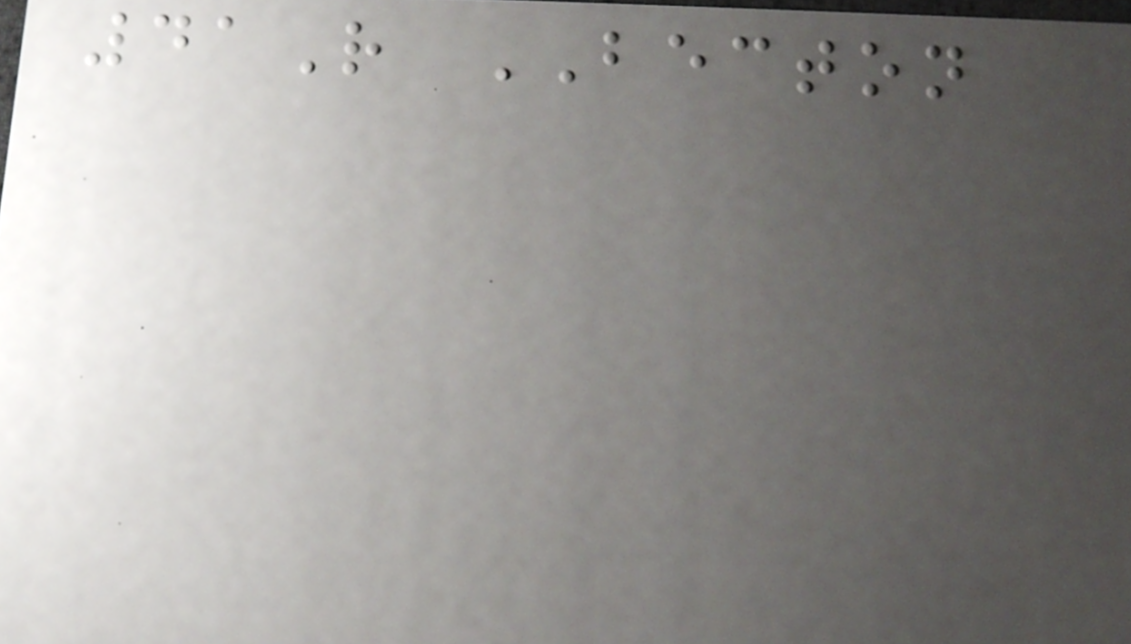41R BECTON
